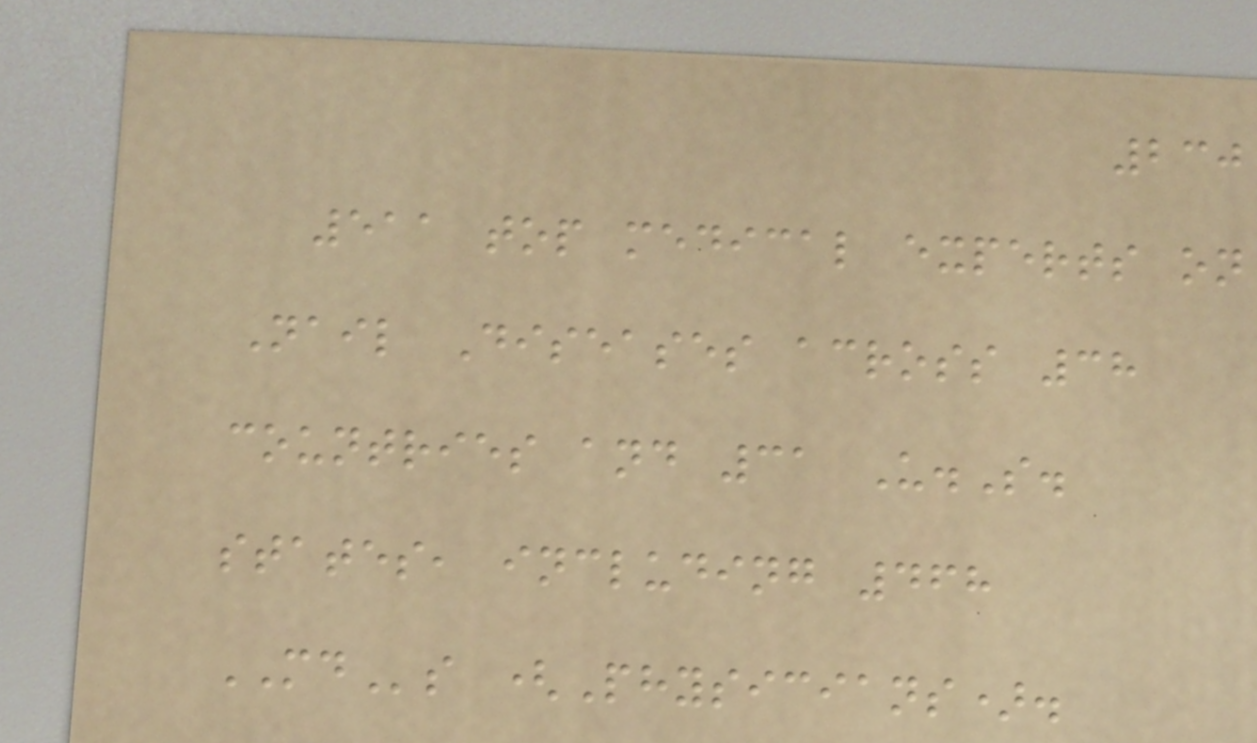230
511 top medical experts on
Nail Diseases across 38
countries and 31 U.S.
states, including 468
MDs (Physicians).
